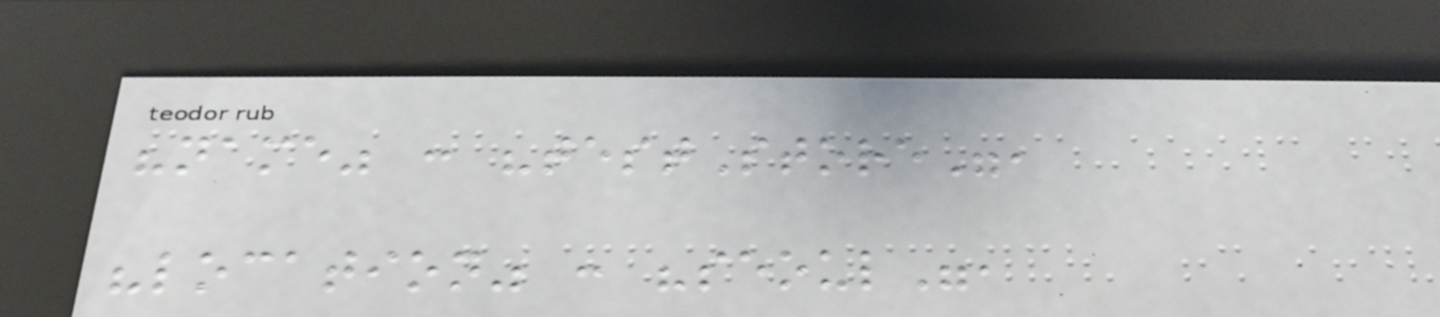"name" : "testStore",
"location" : "seoul",
